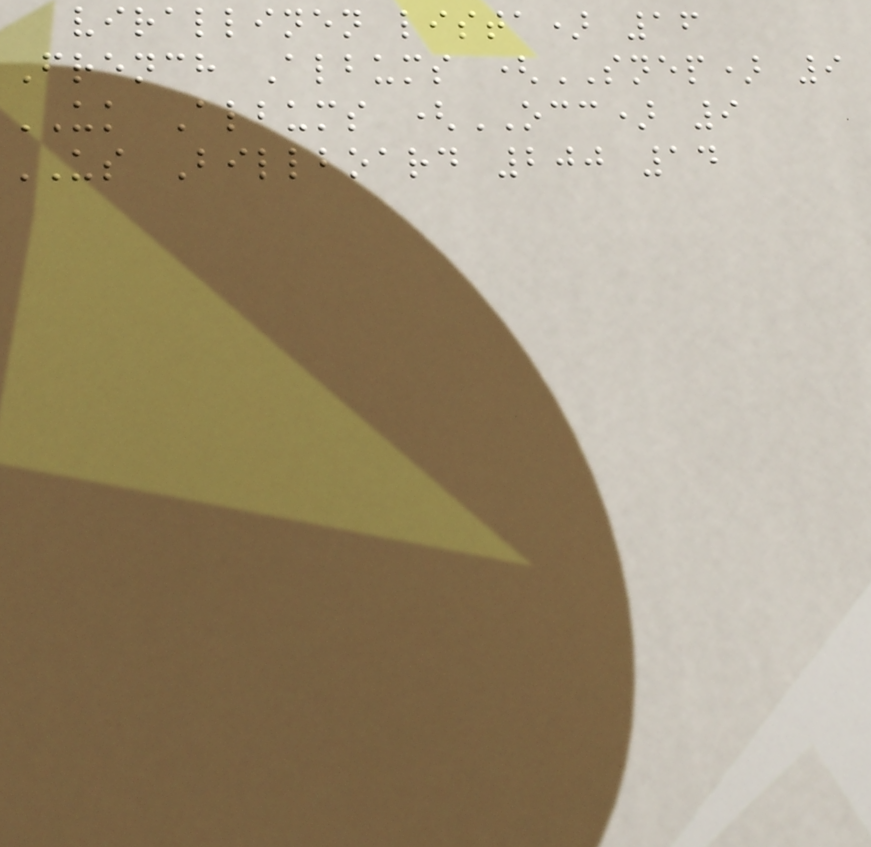virallinen lista) 16
French Albums (SNEP) 9
UK Albums (OCC) 9
US Billboard 200 14
